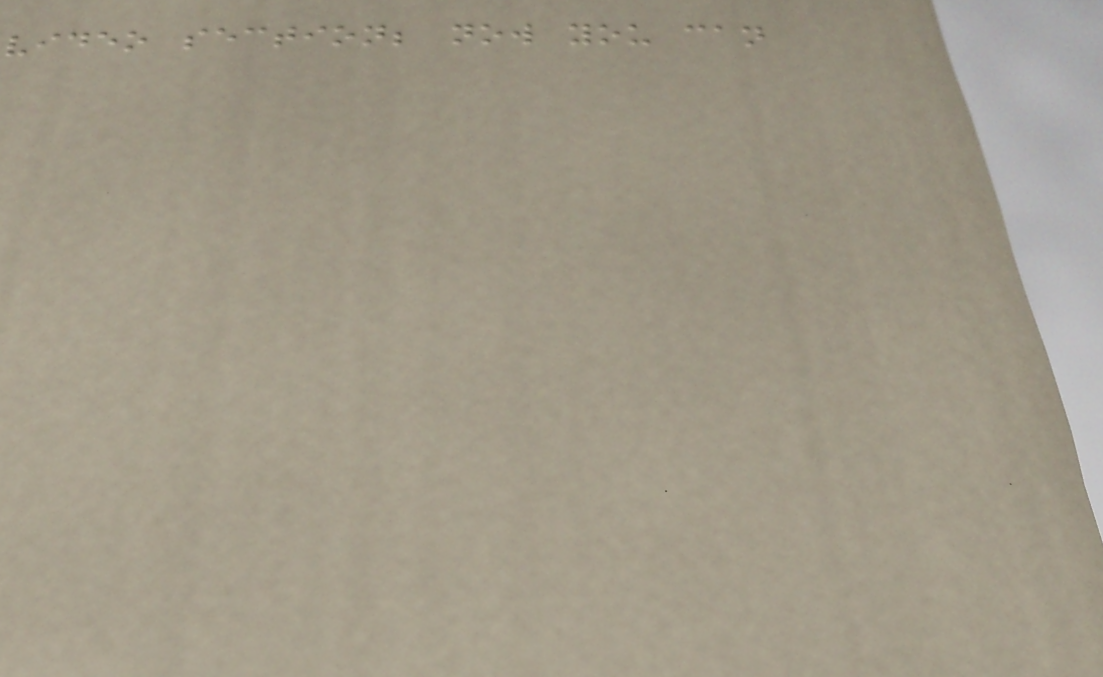video section; now you can
